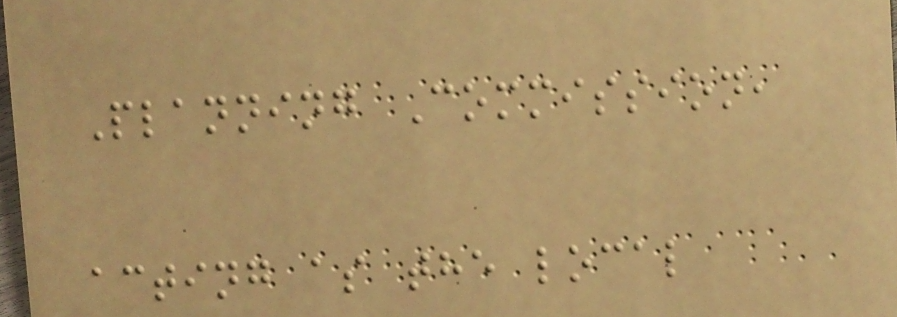Planning Commission,
acting as the local
